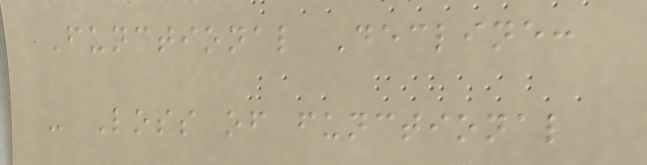Functional Decline:
- Loss of functional
